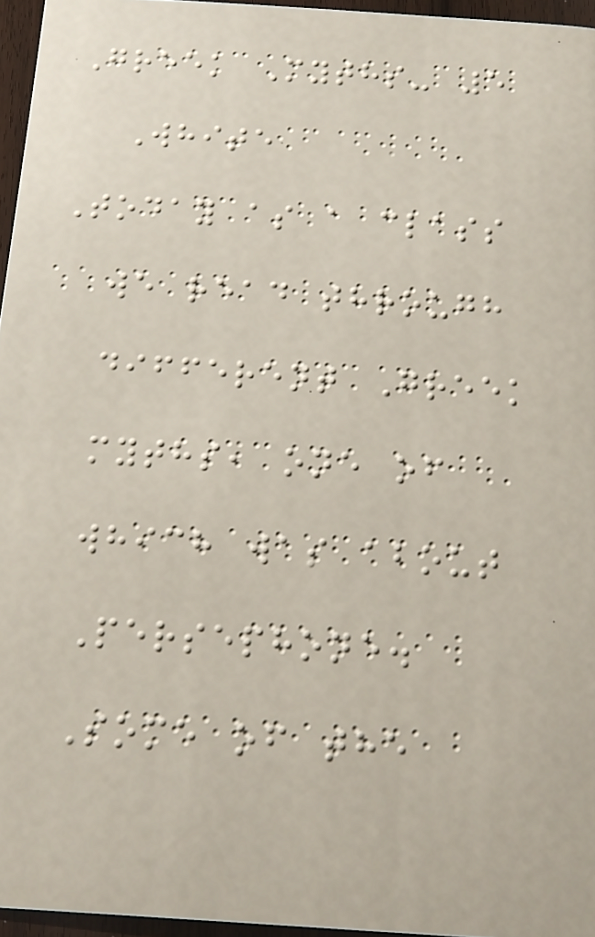Greek Myths- 5
White
Today as a class
we read through
different Greek
myths, one of
which was about
Persephone.
Some of the
